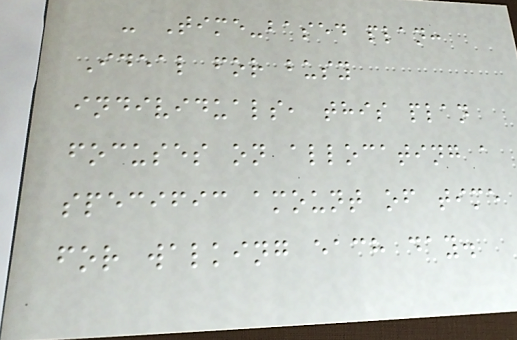- Time-based plan:
Ideal for busy
individuals, this plan
focuses on allocating a
specific amount of time
for walking each day.
